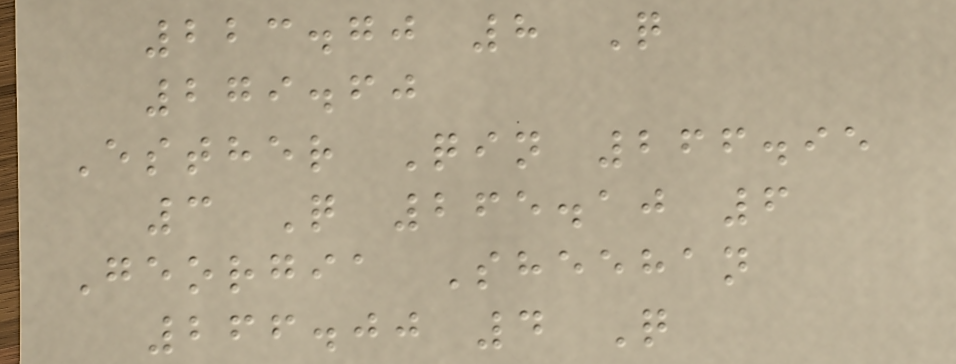223.70 8 Q
279.60
Esther Qin 266.95
3 Q 265.10 6
Georgia Sheehan
266.00 4 Q
